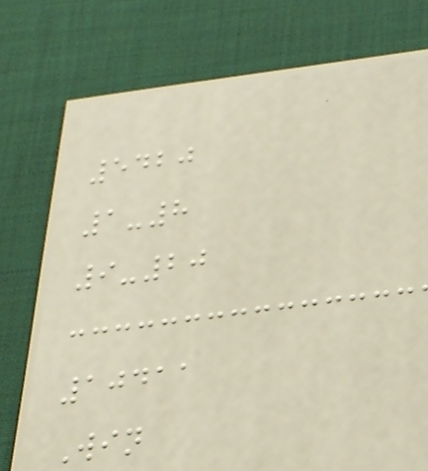5420
1-8
9-20
10411
Win
